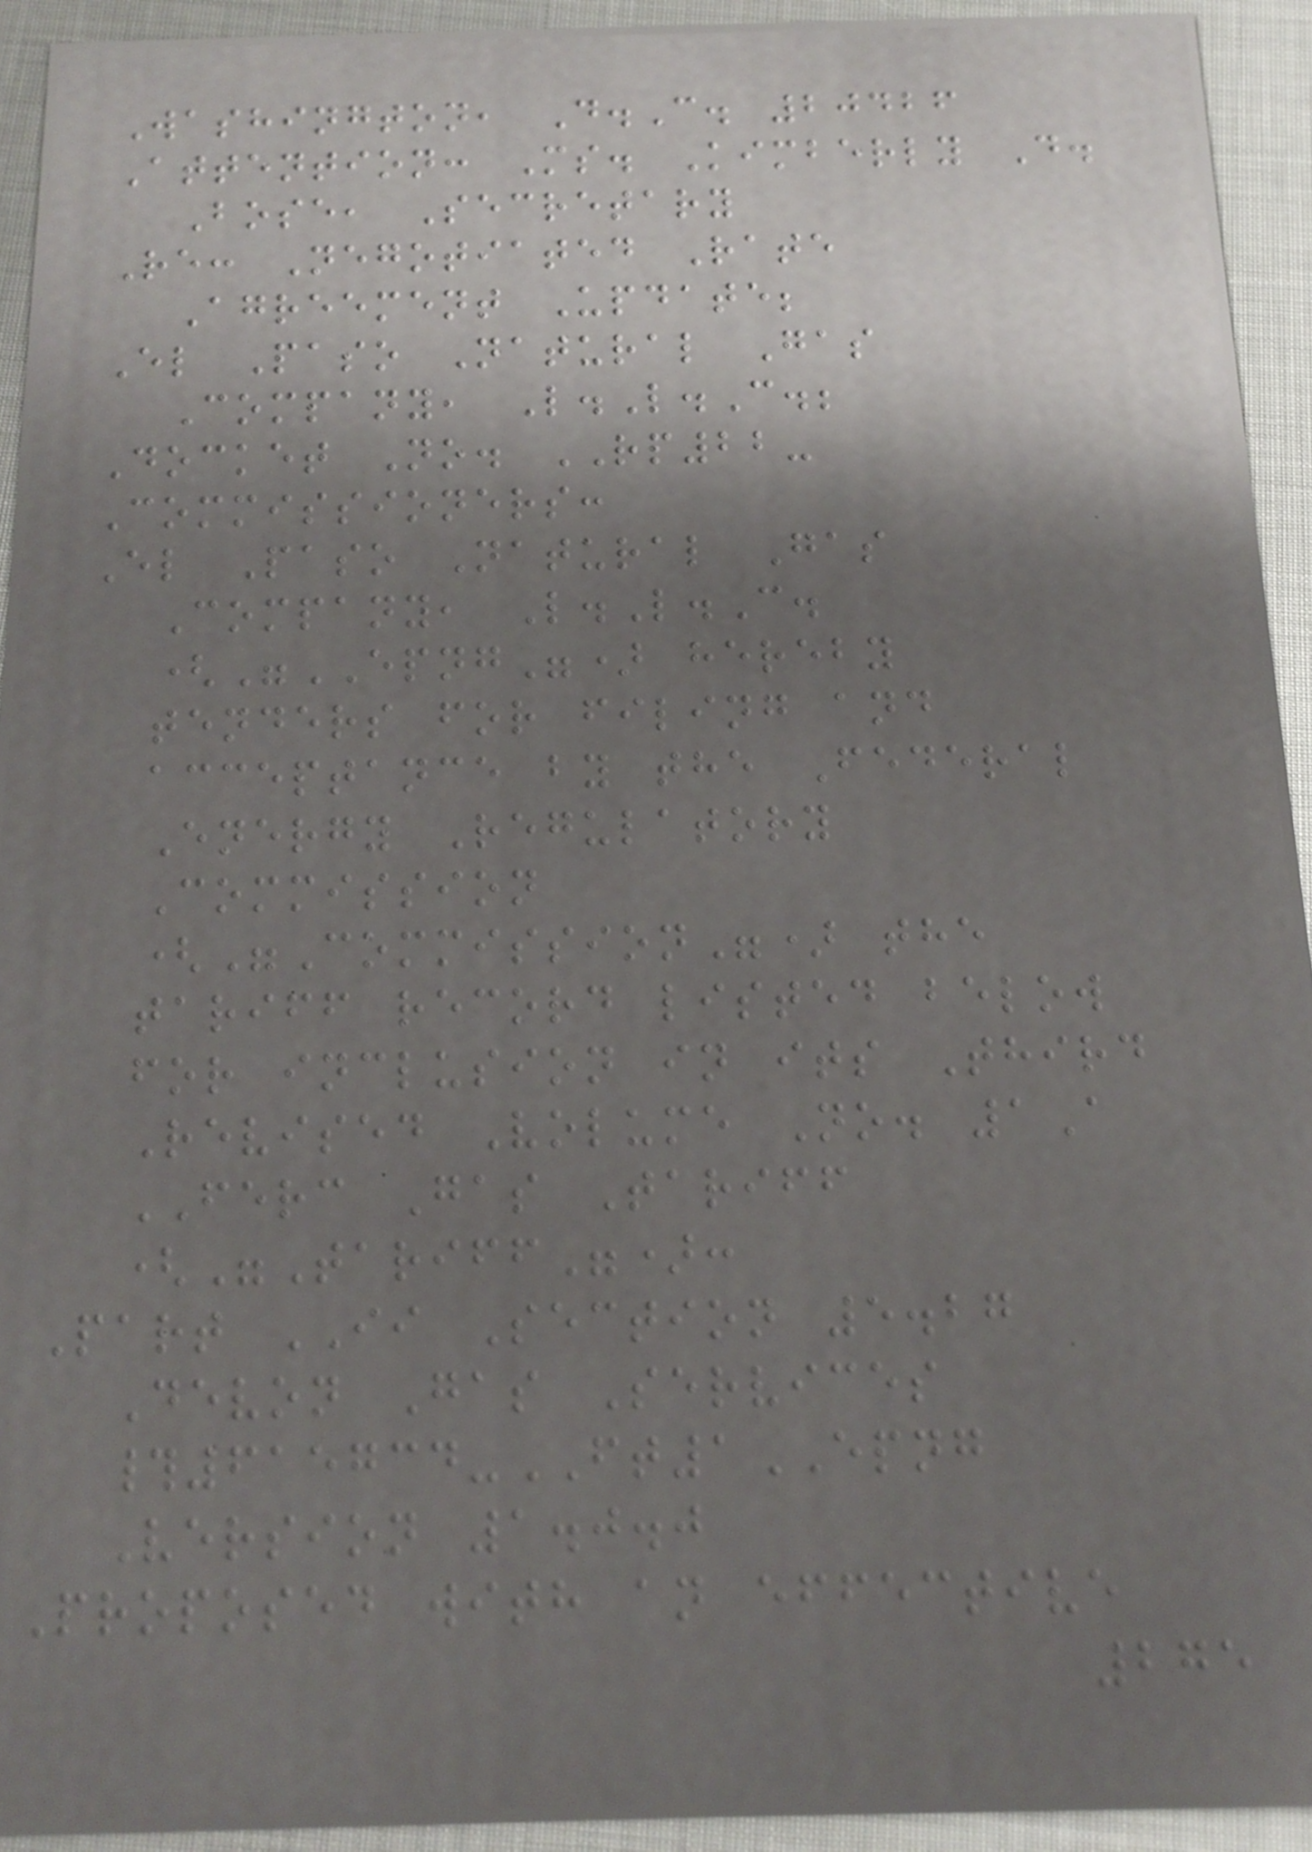Washington, D.C. 20426
Attention: Ms. Kimberly D.
Bose, Secretary
Re: Negotiated Rate
Agreement Update;
El Paso Natural Gas
Company, L.L.C.;
Docket No. RP22-
Commissioners:
El Paso Natural Gas
Company, L.L.C.
("EPNG") hereby
tenders for filing and
acceptance by the Federal
Energy Regulatory
Commission
("Commission") the
tariff record listed below
for inclusion in its Third
Revised Volume No. 1A
FERC Gas Tariff
("Tariff"):
Part II Section 5.27
Devon Gas Services
#615734-FT1EPNG
Version 1.0.0
Proposed with an effective
275
